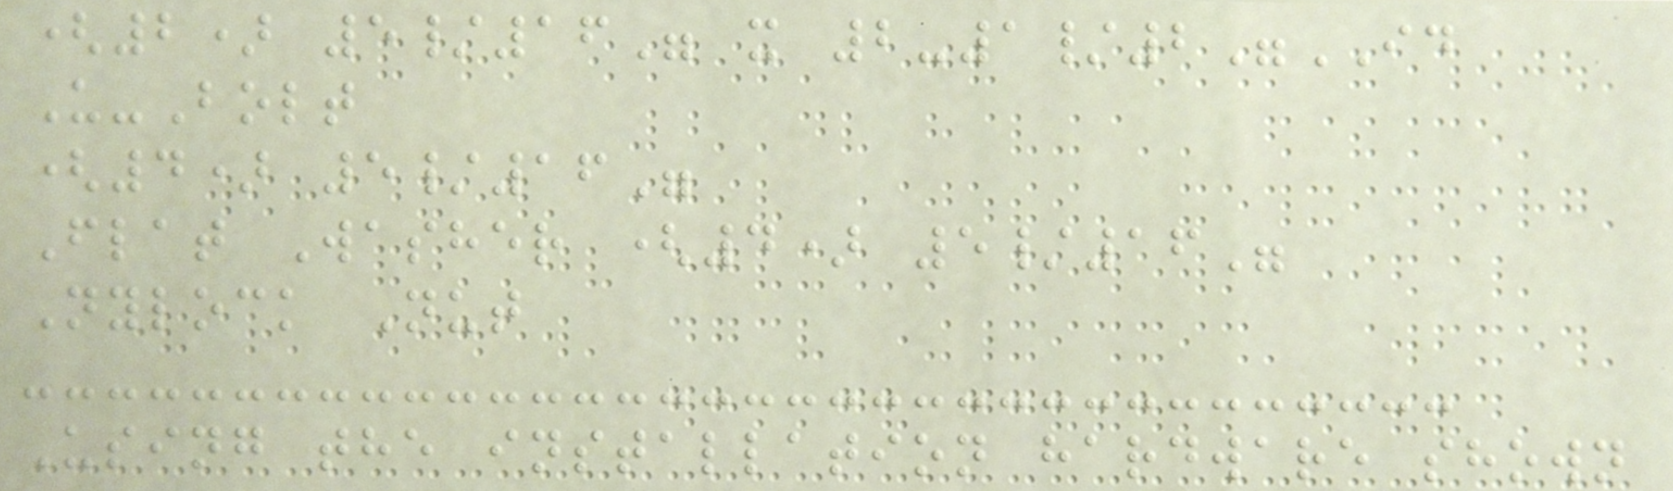(2) 5/16" x 2-1/2"ID
U-Bolt
(4) 5/16"
Flat Washer (4) 5/16"
Nylock Nut
Using the installation hardware shown
